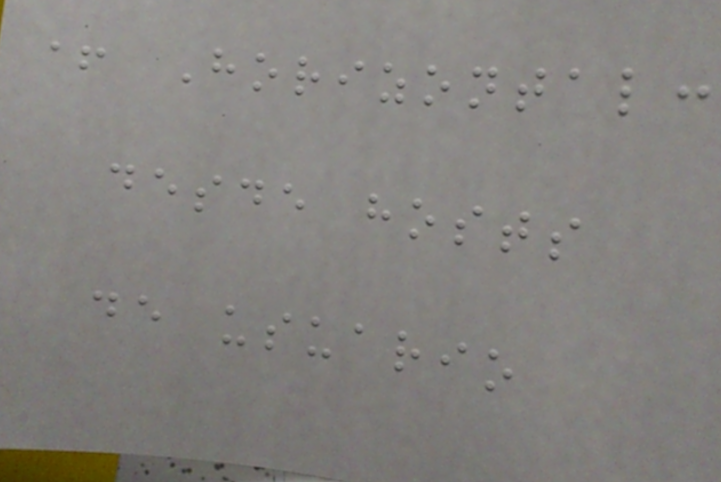+ Horizontal:
desde hosts
de usuario
